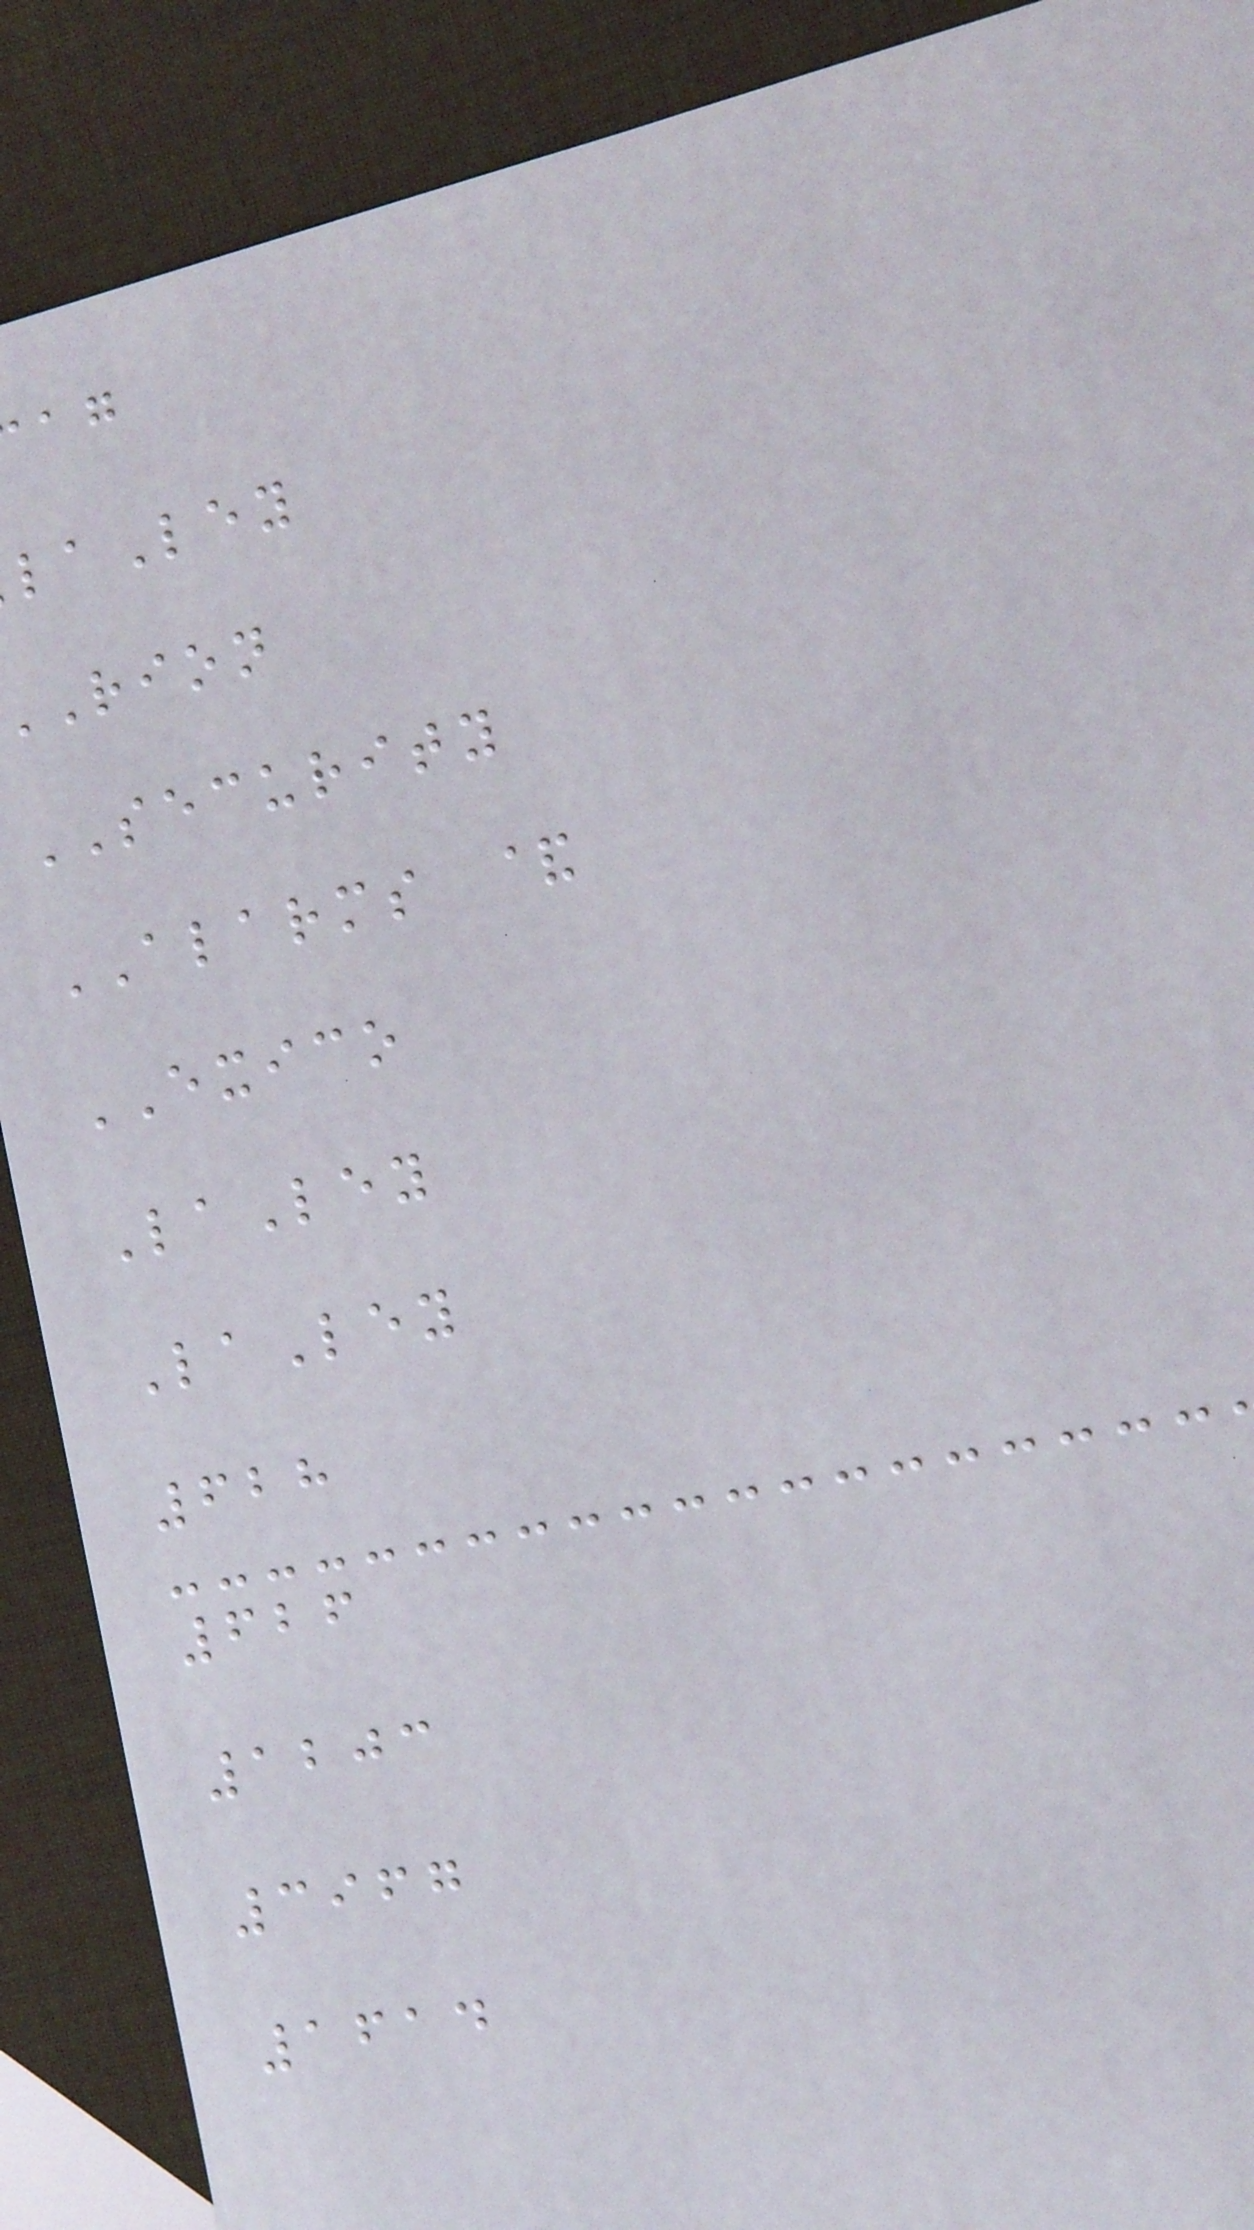aLey
rion
SECURITY
ALARMS &
EXICO
LaLey
LaLey
628
626
1203
3967
1614
